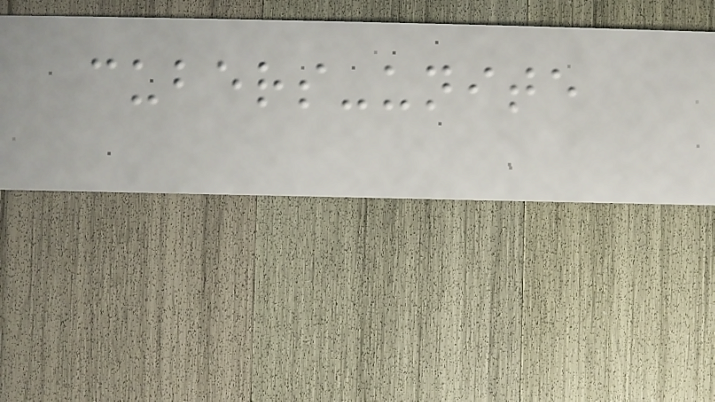cubers-unite
